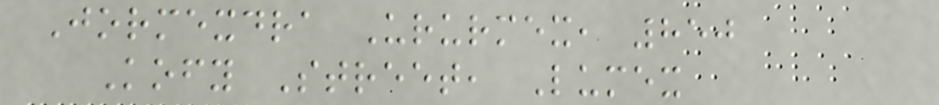Jormexdra Ururmex, 850
Kofy Street, Lumex
